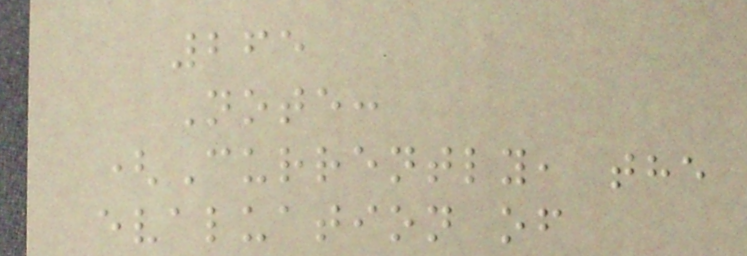265
Note:
(Currently, the
evaluation of
